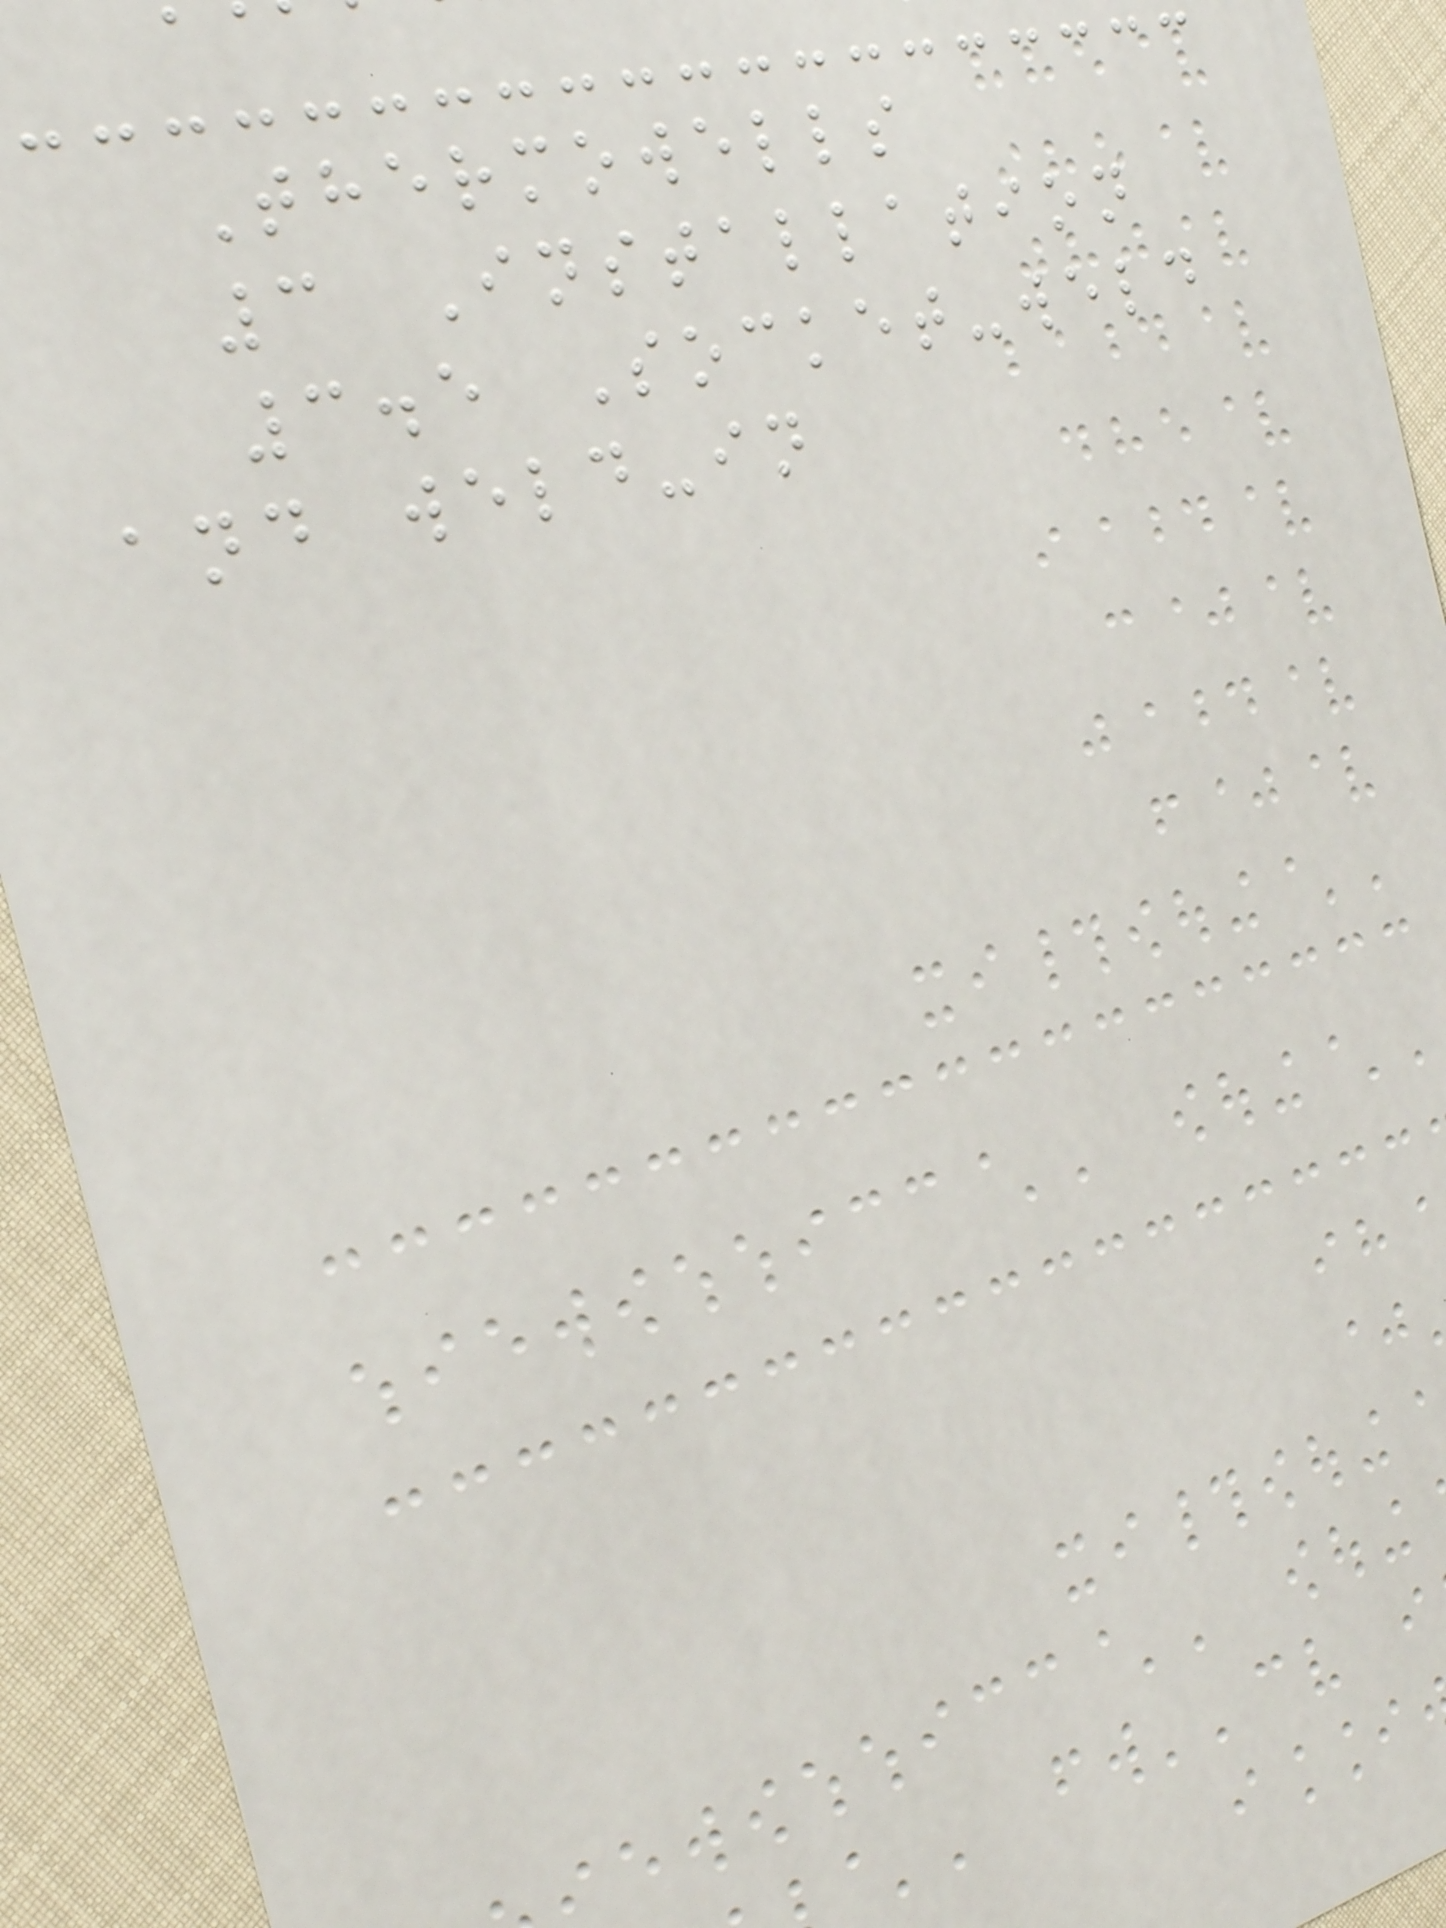Thermowells
3 Installation
3.5 Socket-weld
and weld-in
